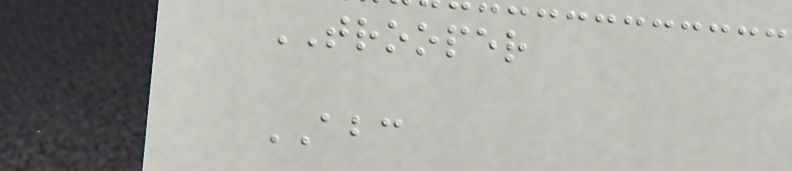TROOPER
ABC
